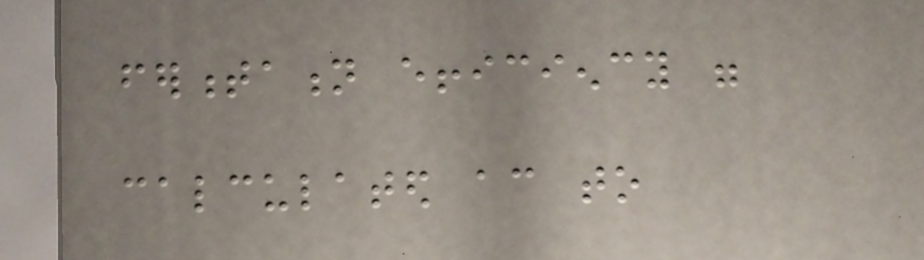fermentation efficiency were
calculated according to
